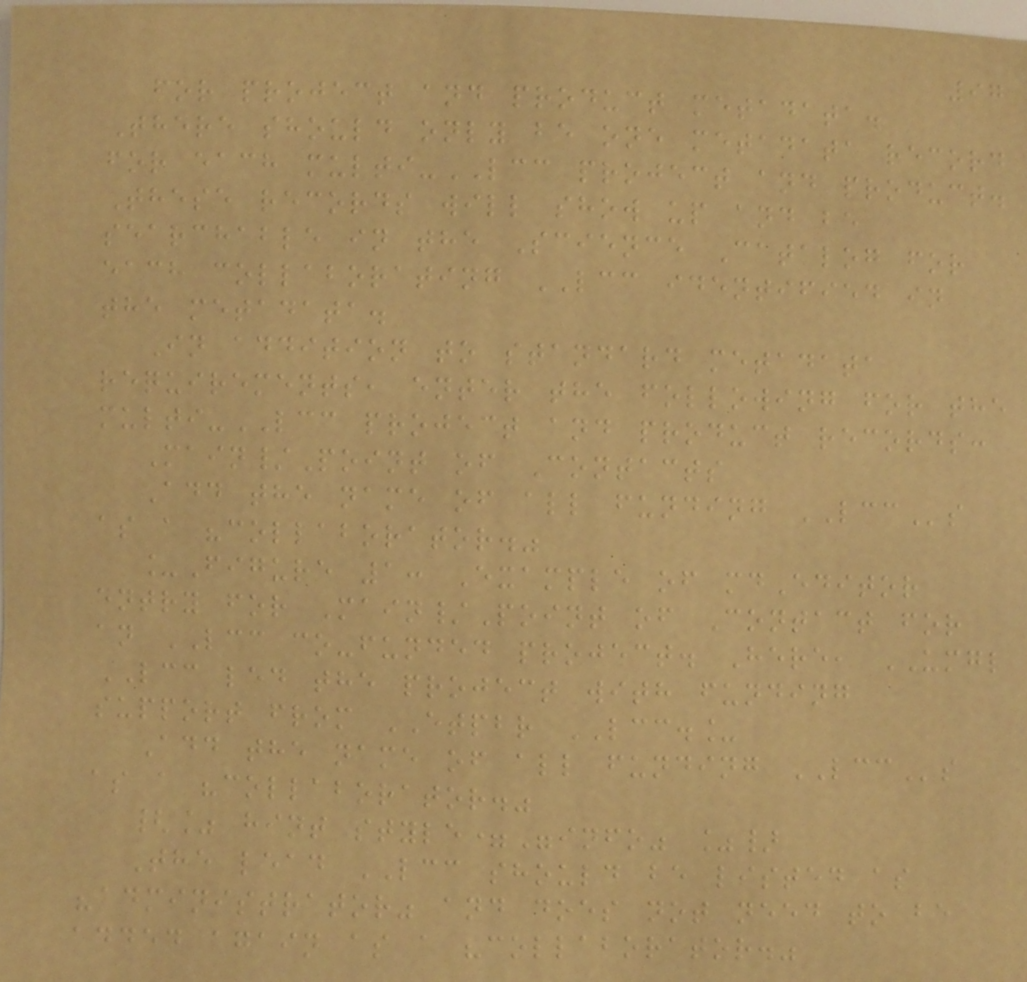97
for project and product metadata.
There should only be one metadata record
for each multi-LCC project and product.
These records will show up and be
searchable in the Science Catalog for
each collaborating LCC identified in
the metadata.
In addition to standard metadata
requirements, enter the following for the
multi-LCC project and product records:
Main/Point of Contacts
Add the name of all funding LCCs
as a "collaborator."
_Figure 1: Example of mdEditor
entry for Main/Point of Contact for
an LCC co-funded project. Here, UMGL
LCC led the project with funding
support from ETPBR LCC._
Add the name of all funding LCCs
as a "collaborator."
{% hint style="info" %}
The lead LCC should be listed as
"administrator" and does not need to be
added again as a "collaborator."
